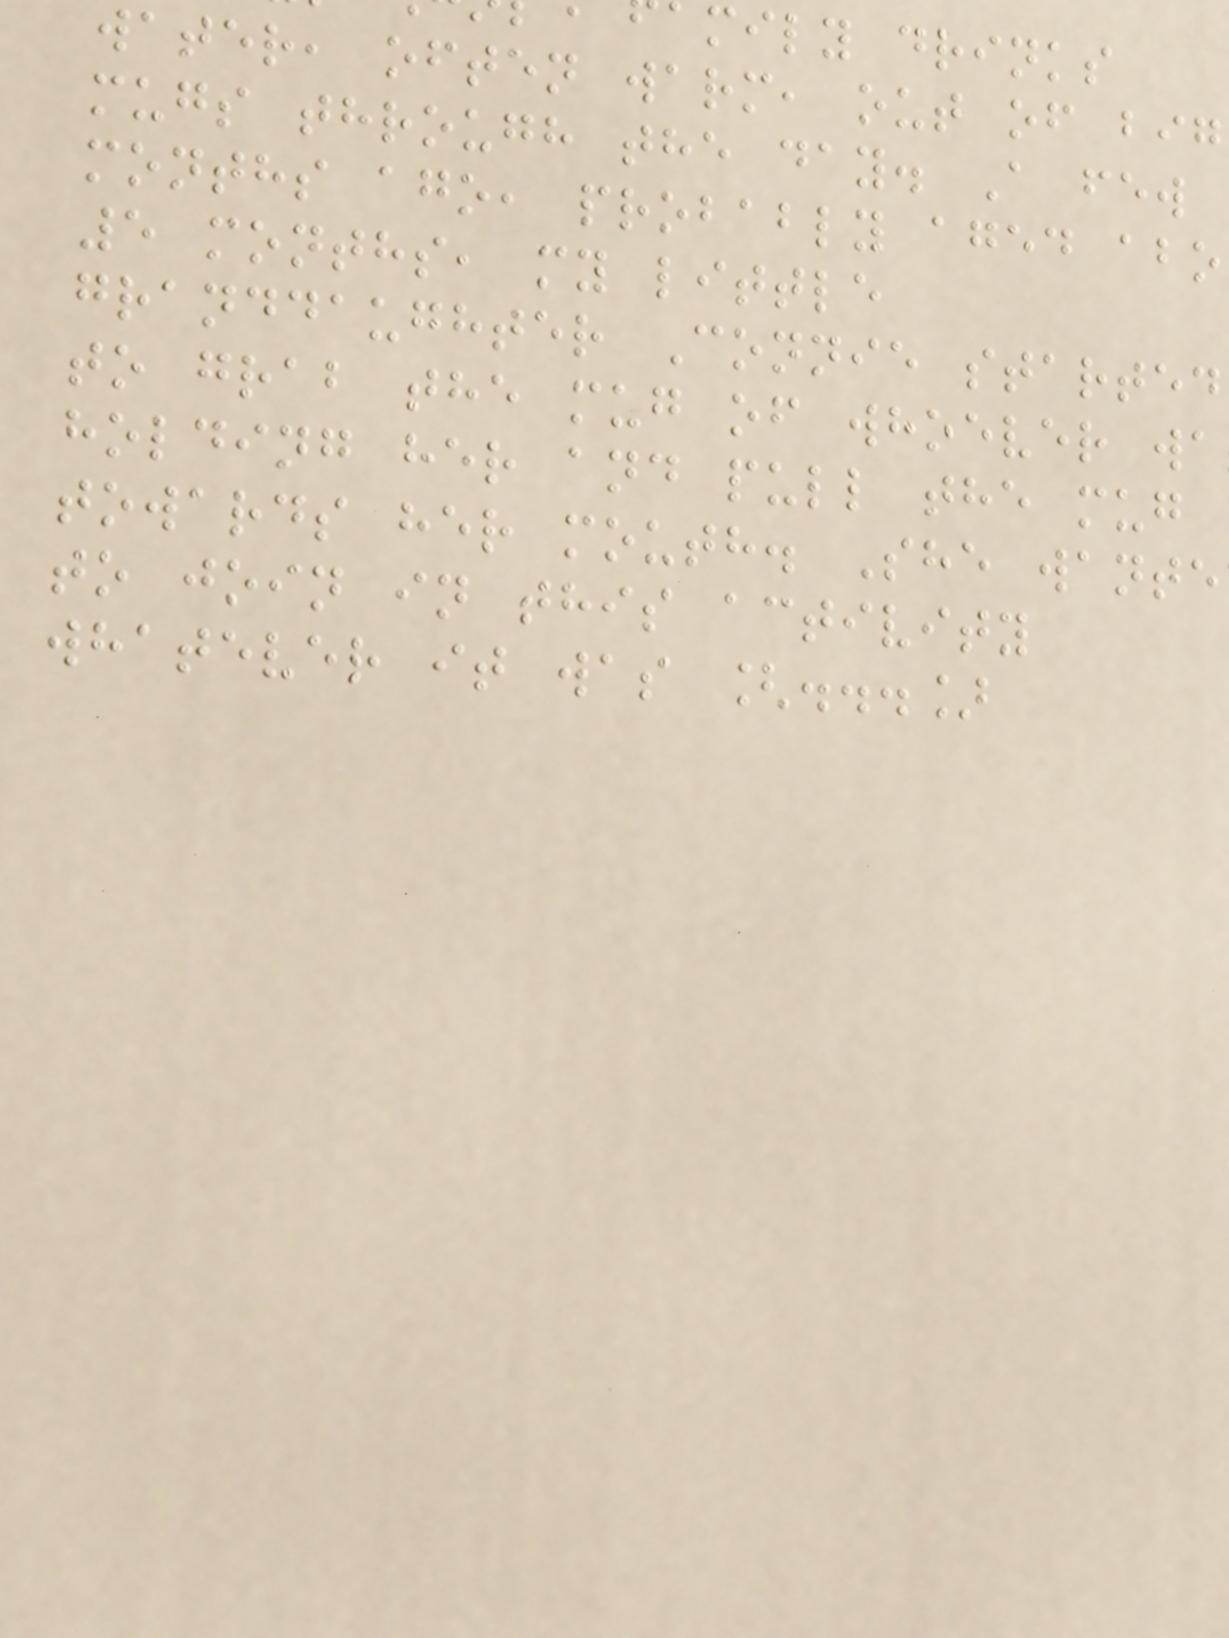mily drinks
water, often warm, out of big
mugs through the day. A few
months ago, probably aged abo
5 months, my little
granddaughter Connie started
to grab the mug of whoever wa
holding her and pull the mug
towards her mouth. She wante
to join in this activity
whatever it was [...]
